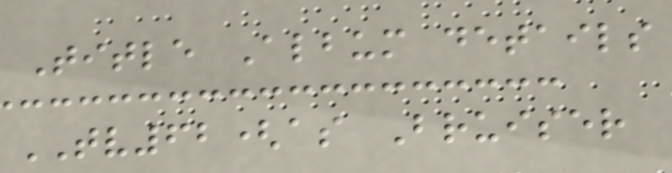Title Album details
TV62(as Bruiser
